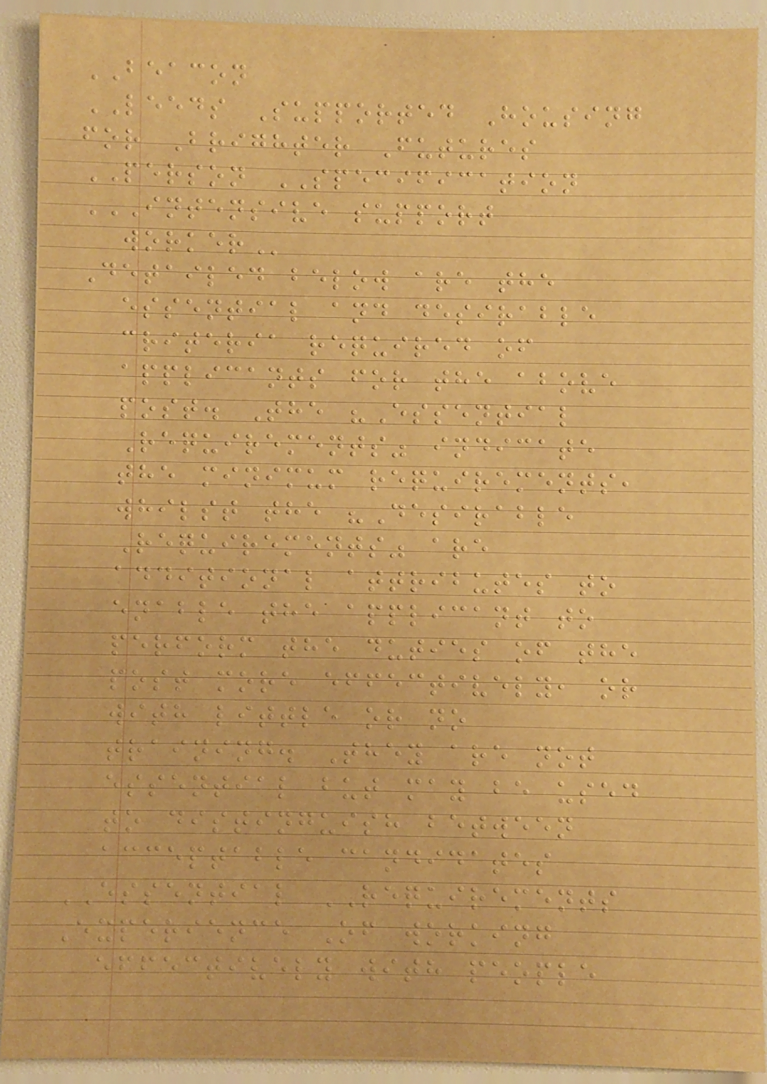BEACON
LEEDS Supported Housing
for Brighter Futures
PERSON SPECIFICATION
INTENSIVE SUPPORT
WORKER
Detailed below are the
essential and desirable
criteria required of
applicants for the above
post. The "Essential
Requirements" indicate
the minimum requirements,
whilst the "Desirable
Requirements" are
additional attributes to
enable the applicant to
perform the duties of the
post more effectively, or
with little or no
training. They are not
essential but may be used
to distinguish between
acceptable candidates
ESSENTIAL REQUIREMENTS
Experience Of working
effectively with people
